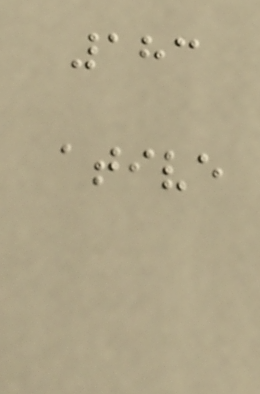183
ative
